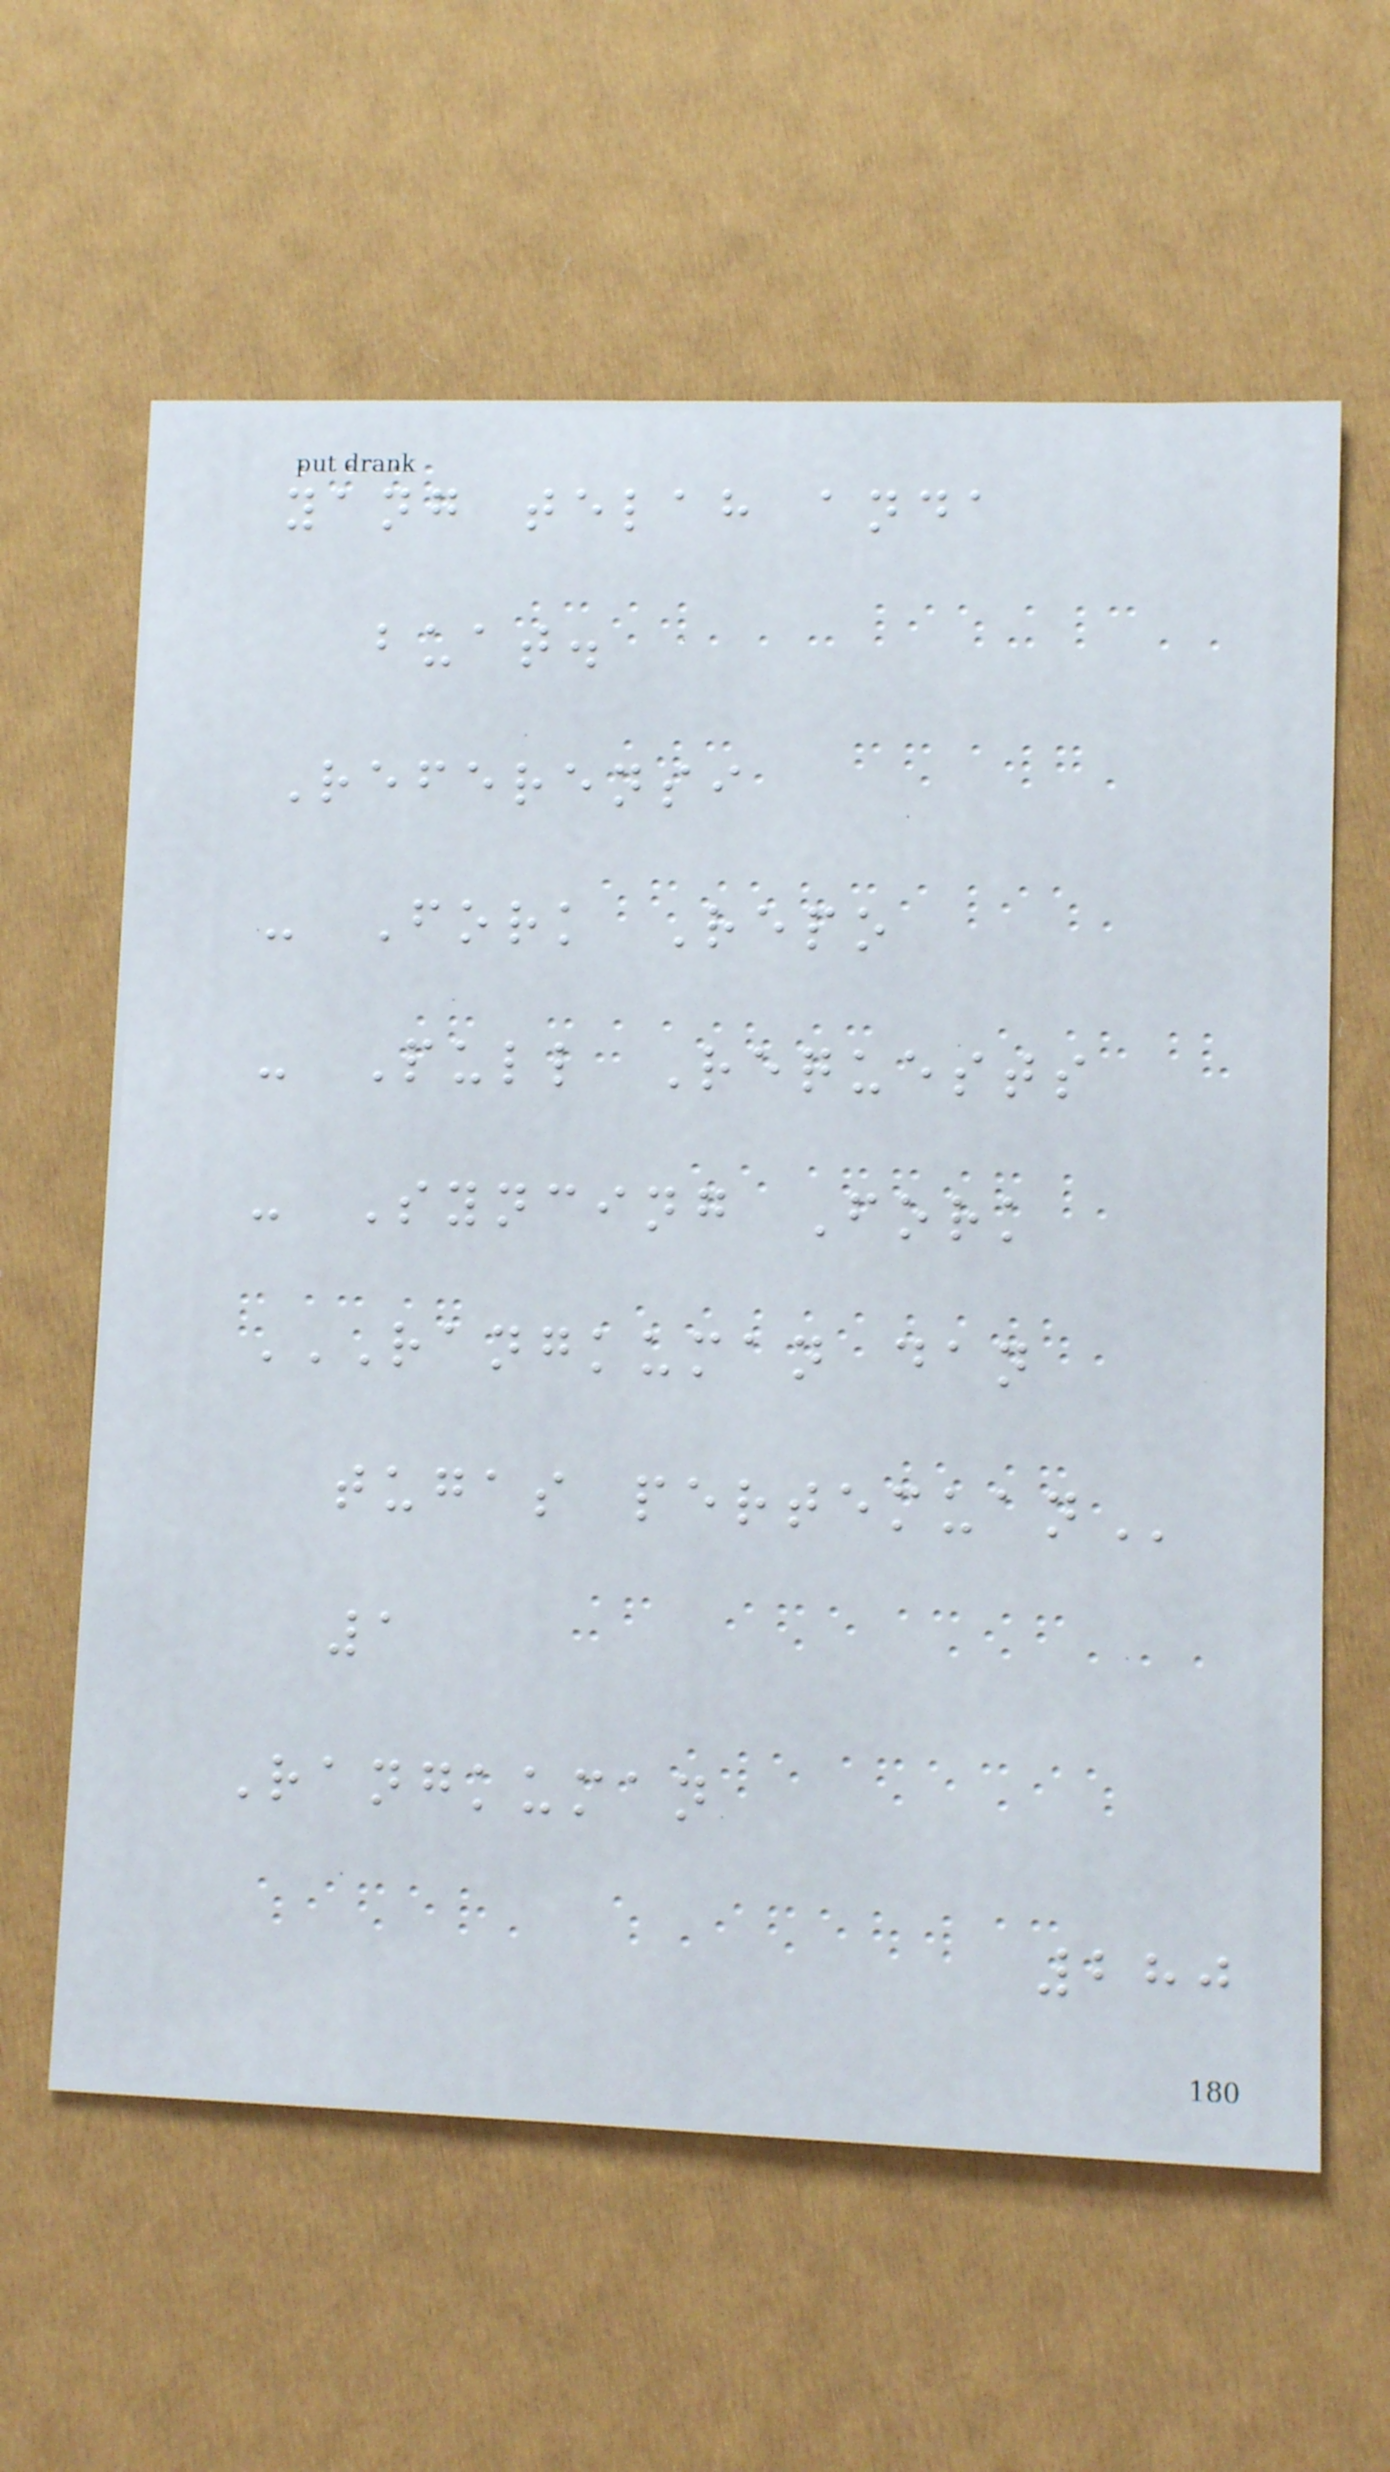yang telah anda
buat.
Referensi
- Fork Repo
- Pull Requests
- Syncing Fork
RANGKUMAN DAN
TUGAS PERTEMUAN
1
Rangkuman
280
